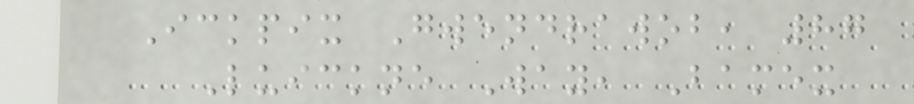Ickpix Gwendrawob, 87
Luickne Way, Bamex
